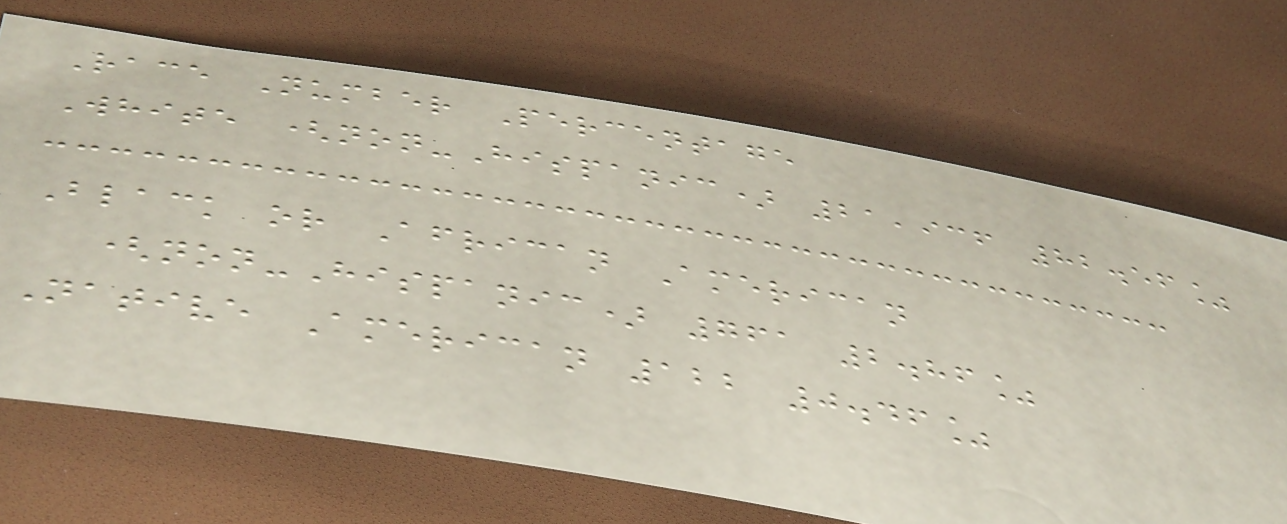Race Number Percentage
White (non-Hispanic) 21,936 82.56%
Black or African American
(non-Hispanic) 761 2.86%
Native American 122 0.46%
